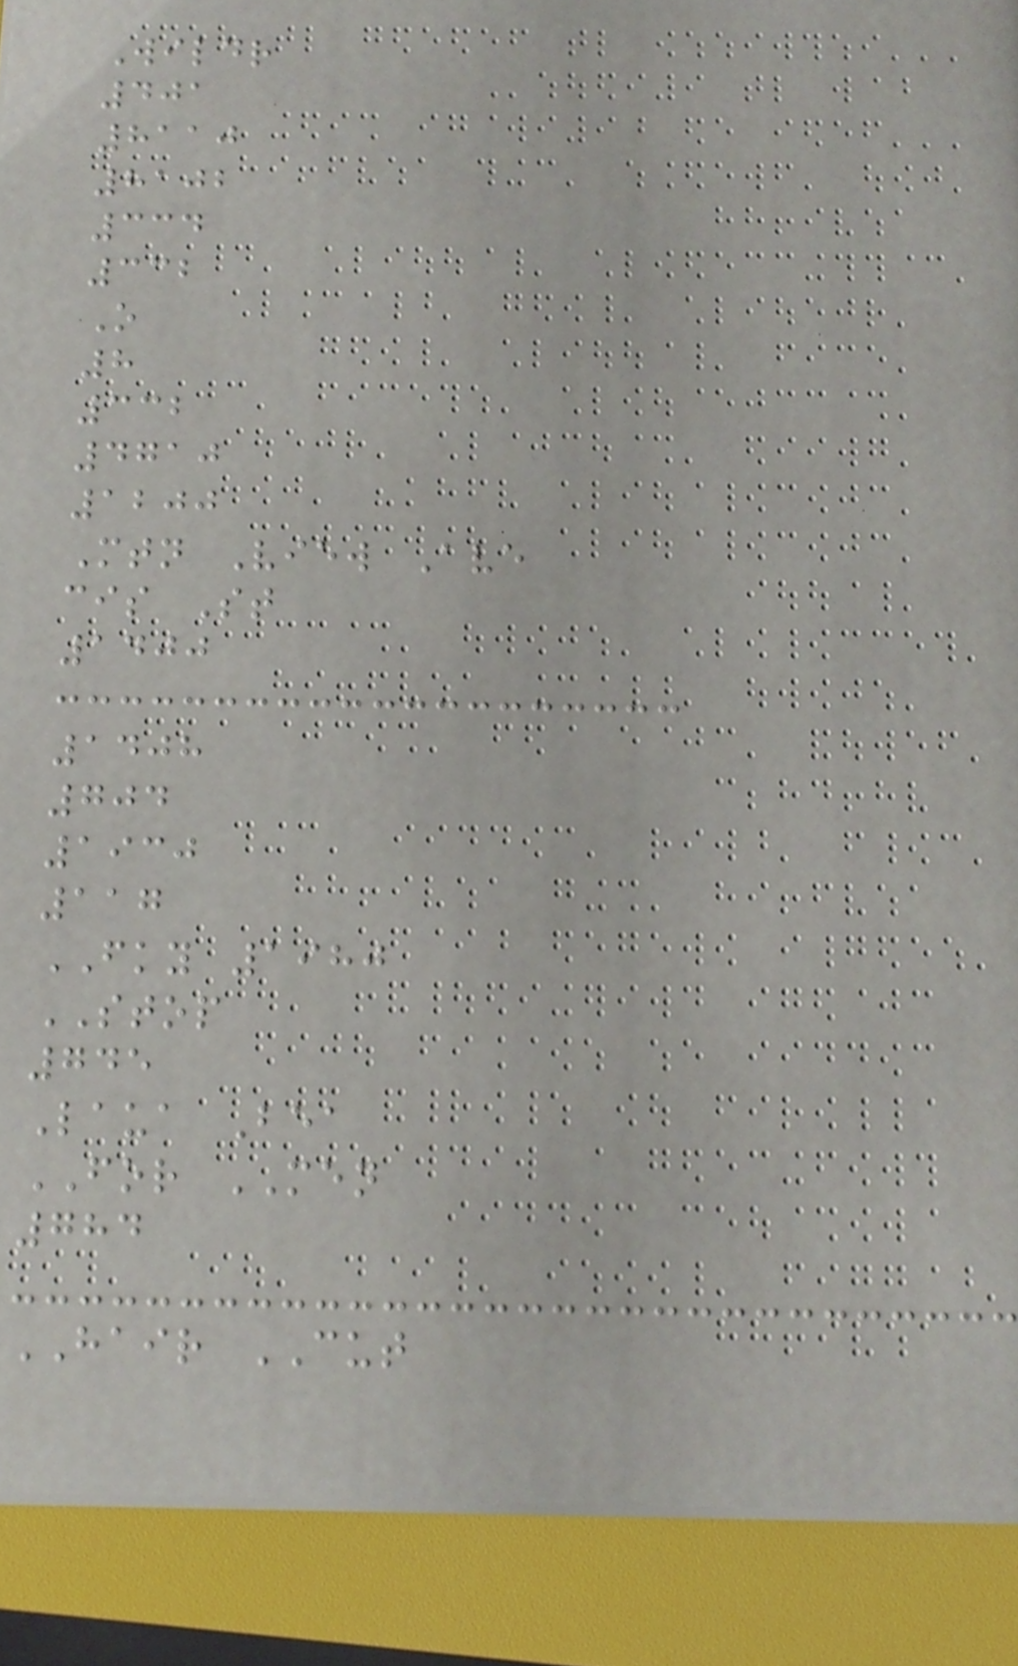Wildr
401
8110
8102
334
332
O
8
332
4710
1200
Mtn View Ave
cis St
1400
1408
704
1930
117
FKY 1980
STOP
745
Laua Bea
FOR MEN
784
HAIR CUT
